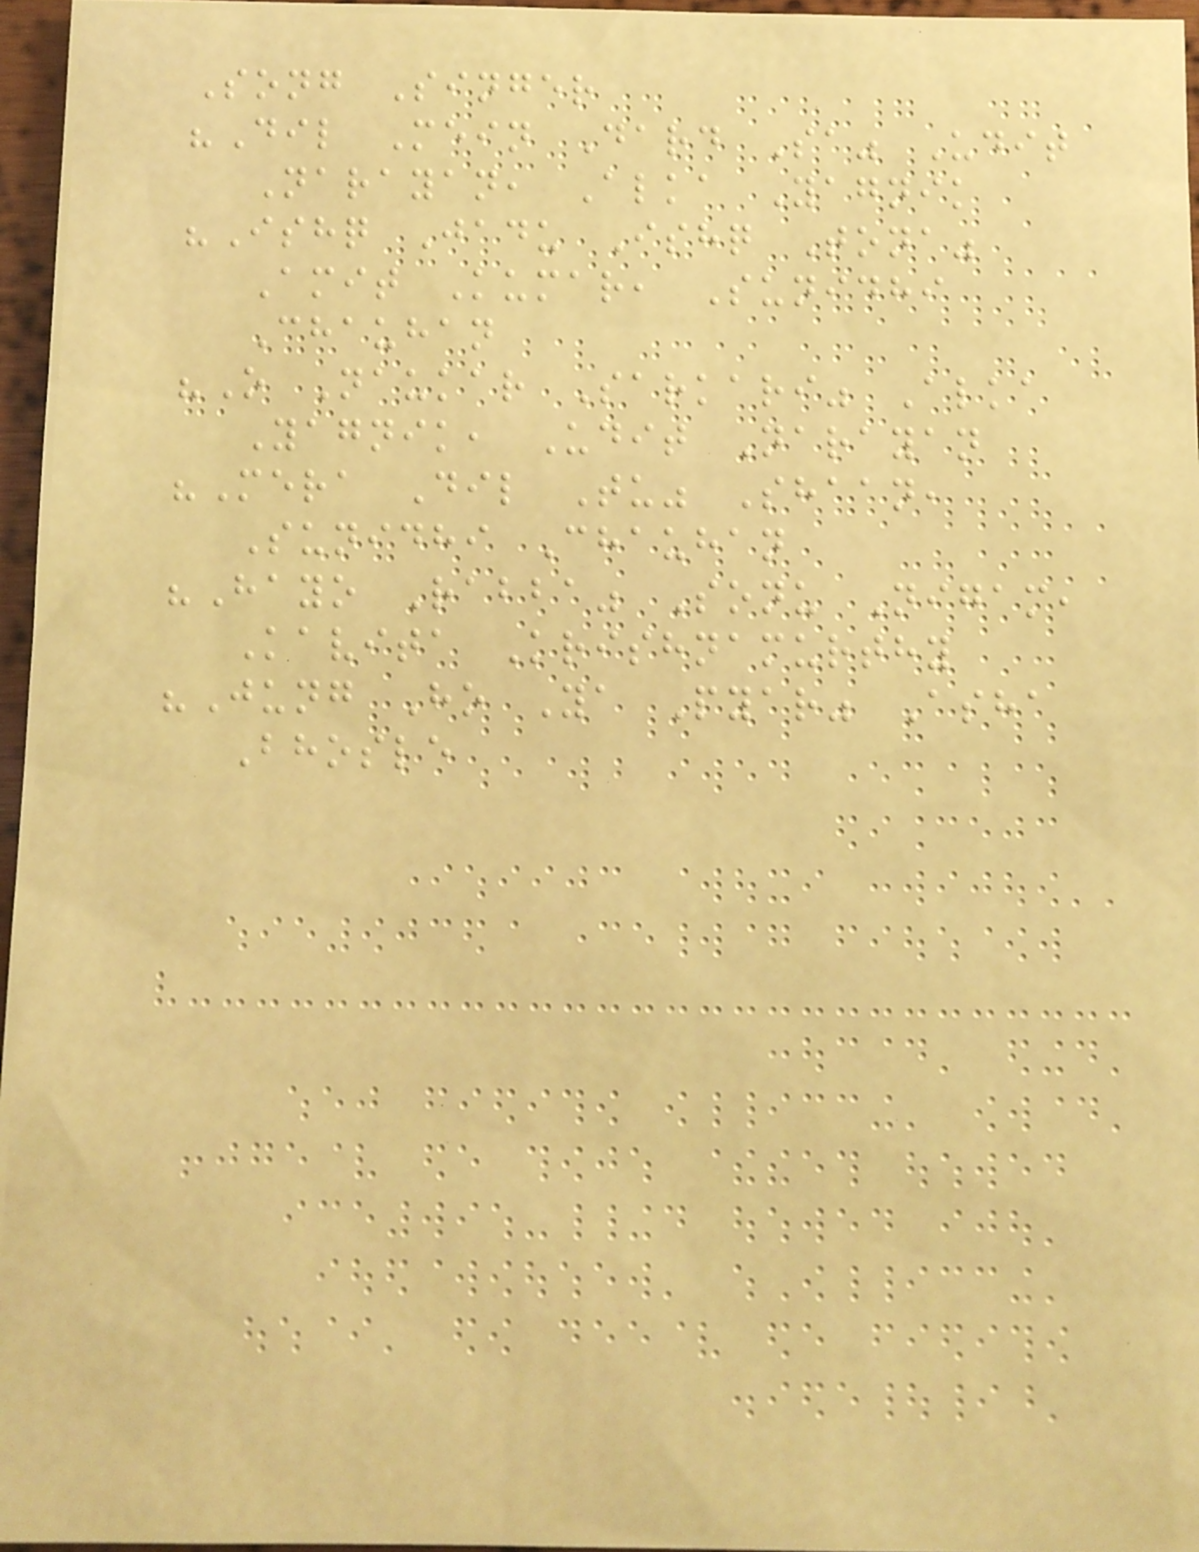Song Singer
"Dil Mein Dard Sa" Udit
Narayan, Alka Yagnik
"Ishq Jadu Ishq Tona"
Amit Kumar, Sunidhi
Chauhan
"O Naukar Sarkari" Alka
Yagnik, Udit Narayan
"Mera Dil Tu" Shaan,
Sunidhi Chauhan
"Hayo Rabba" Sonu Nigam,
Kavita Krishnamurthy
"Jung Ho Ya Pyar" Asha
Bhosle
